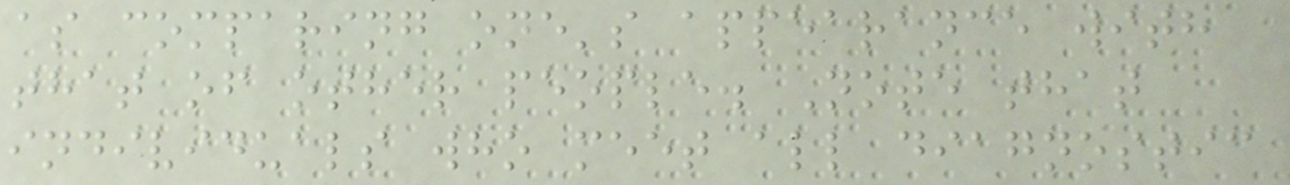as comparing one's appearance with
that of other people. Note that
individuals who meet all diagnostic
